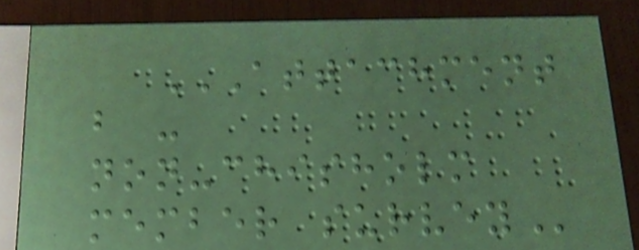ATTACHMENT
B -
NON-CHISHOLM
MEMBER SURVEY
